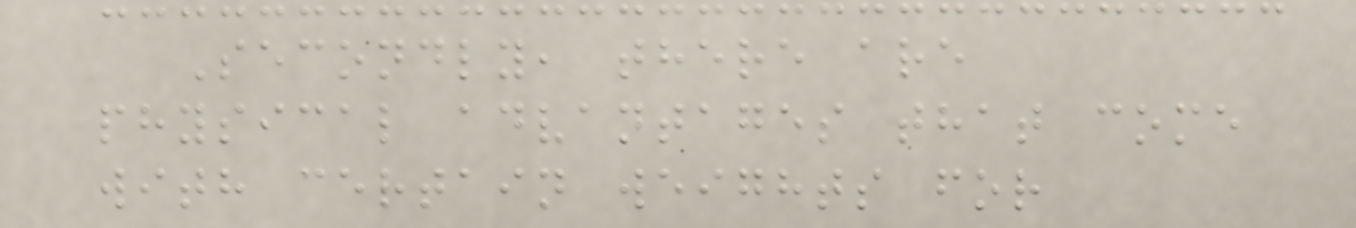Secondly, there are
physical advantages that come
with certain weights for
